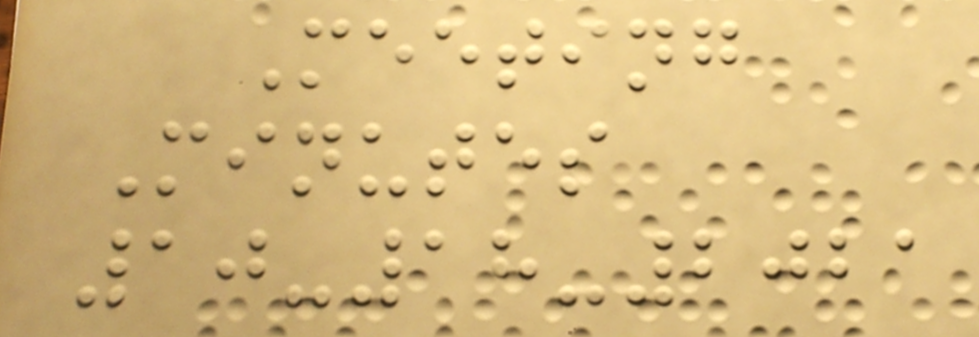Meeting
Minutes
10-18-2021
